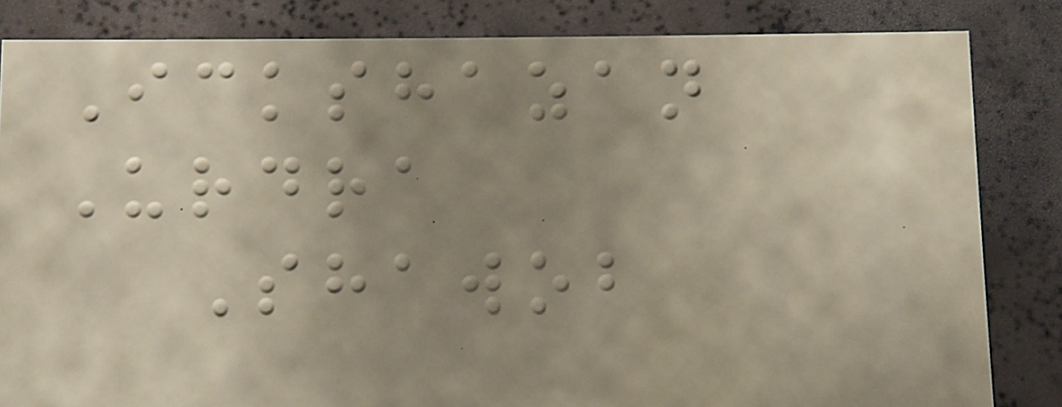Ickshazan
Urdra
Shawob
